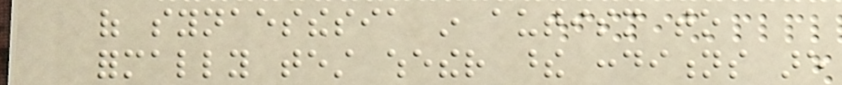of synaesthesia in autism to
formally test whether these conditions are
